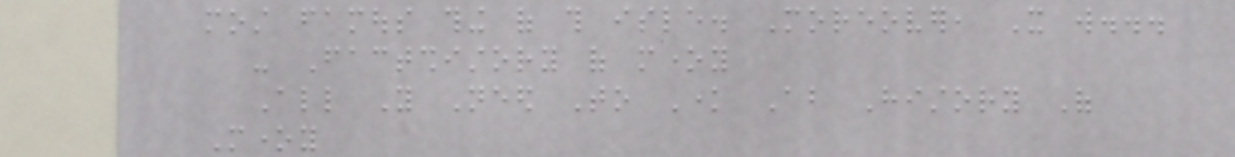most famous thing of this isle. Moreover, It will...
- Factshistory of money
All You Need To Know About History Of
Money
